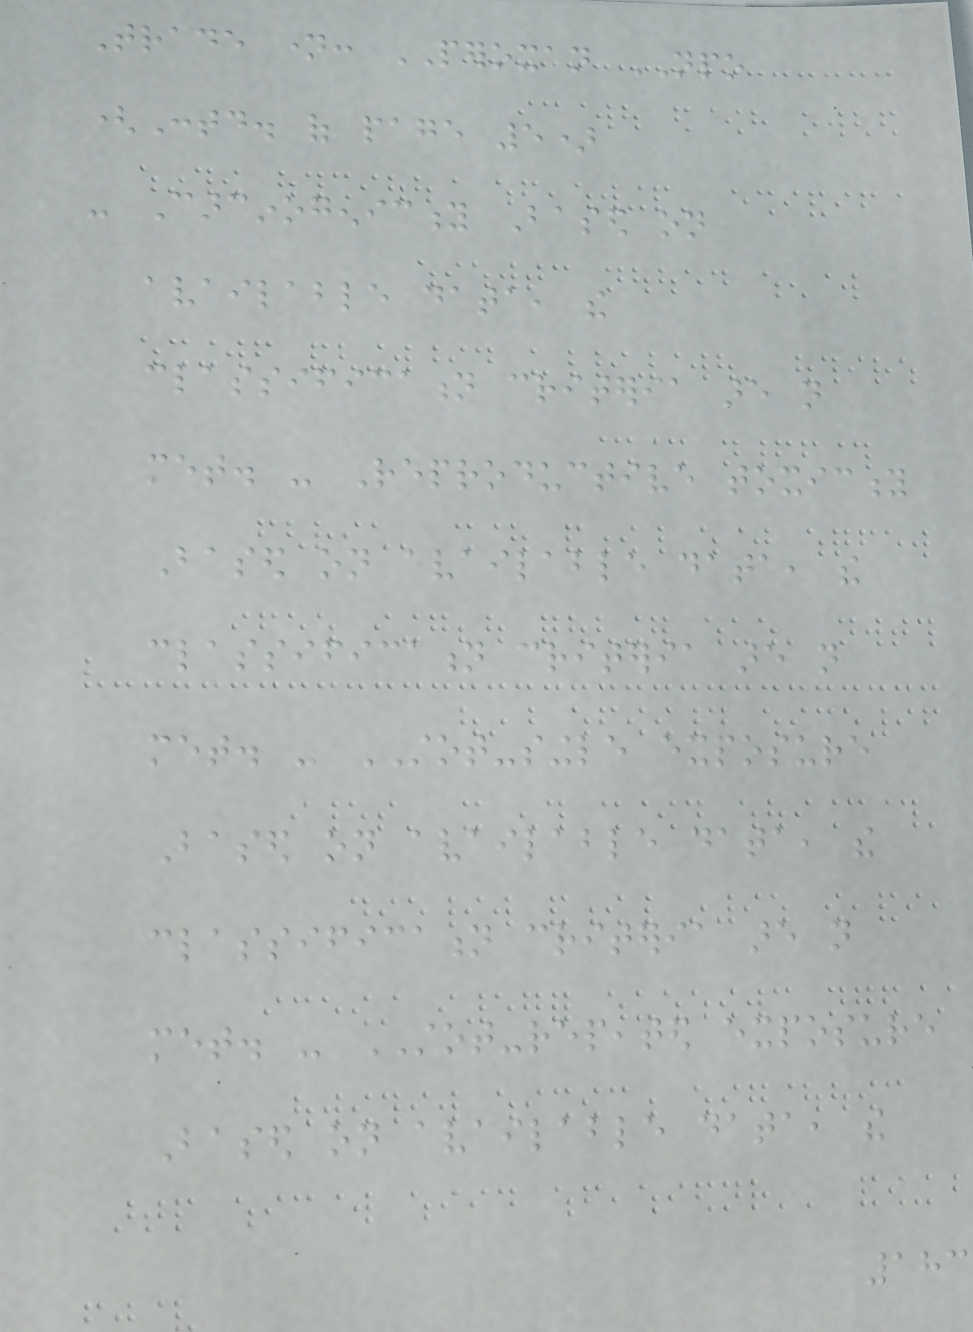Trade name: PEROXAN NPO
(Contd. of page 5)
- Carcinogenicity Based on
available data, the
classification criteria are not
met. - Reproductive toxicity
Based on available data, the
classification criteria are not
met. - STOT-single exposure
Based on available data, the
classification criteria are not
met. - STOT-repeated exposure
Based on available data, the
183
